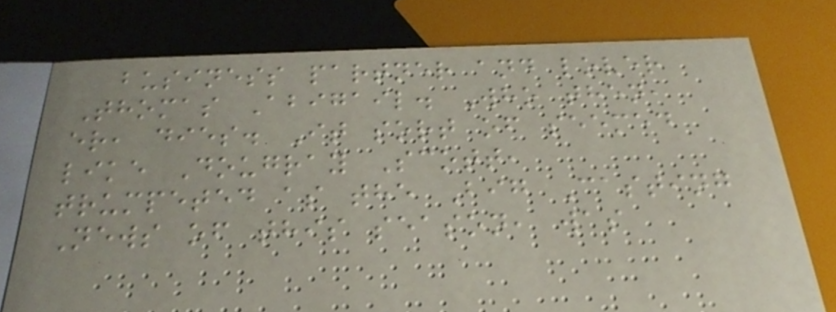business partner and lover
Thomas Abigail. Who then,
er, dies. It sort of seemed
like Dougray Scott,
trumpeted as the Big Casting
News of this season, was
